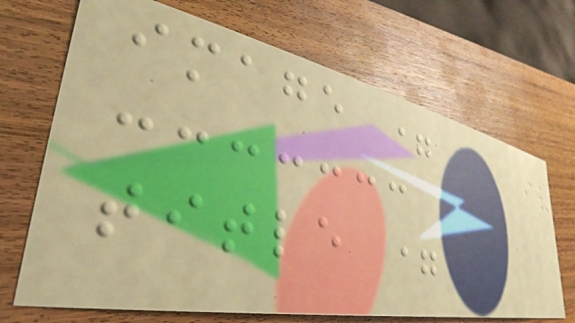image =
title =
